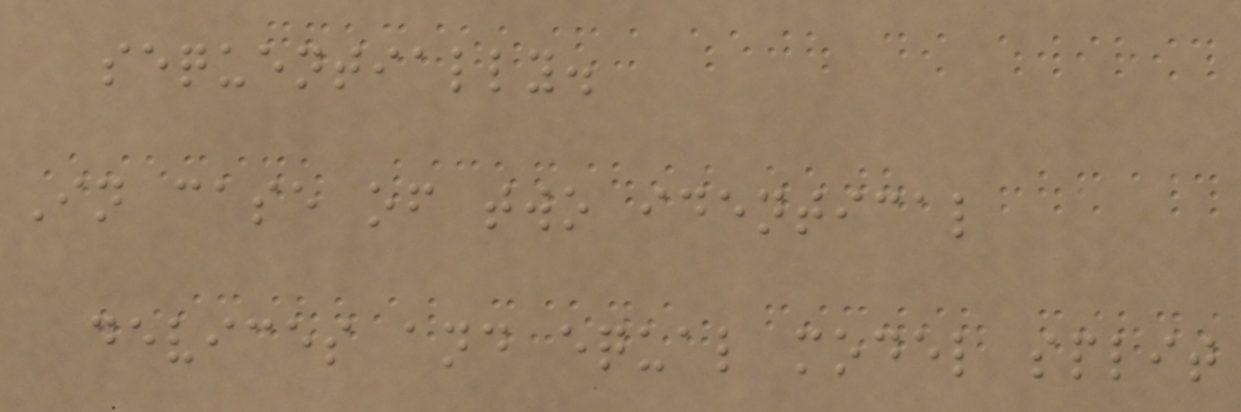sequentially.
In case of two identical
devices and equal model split
